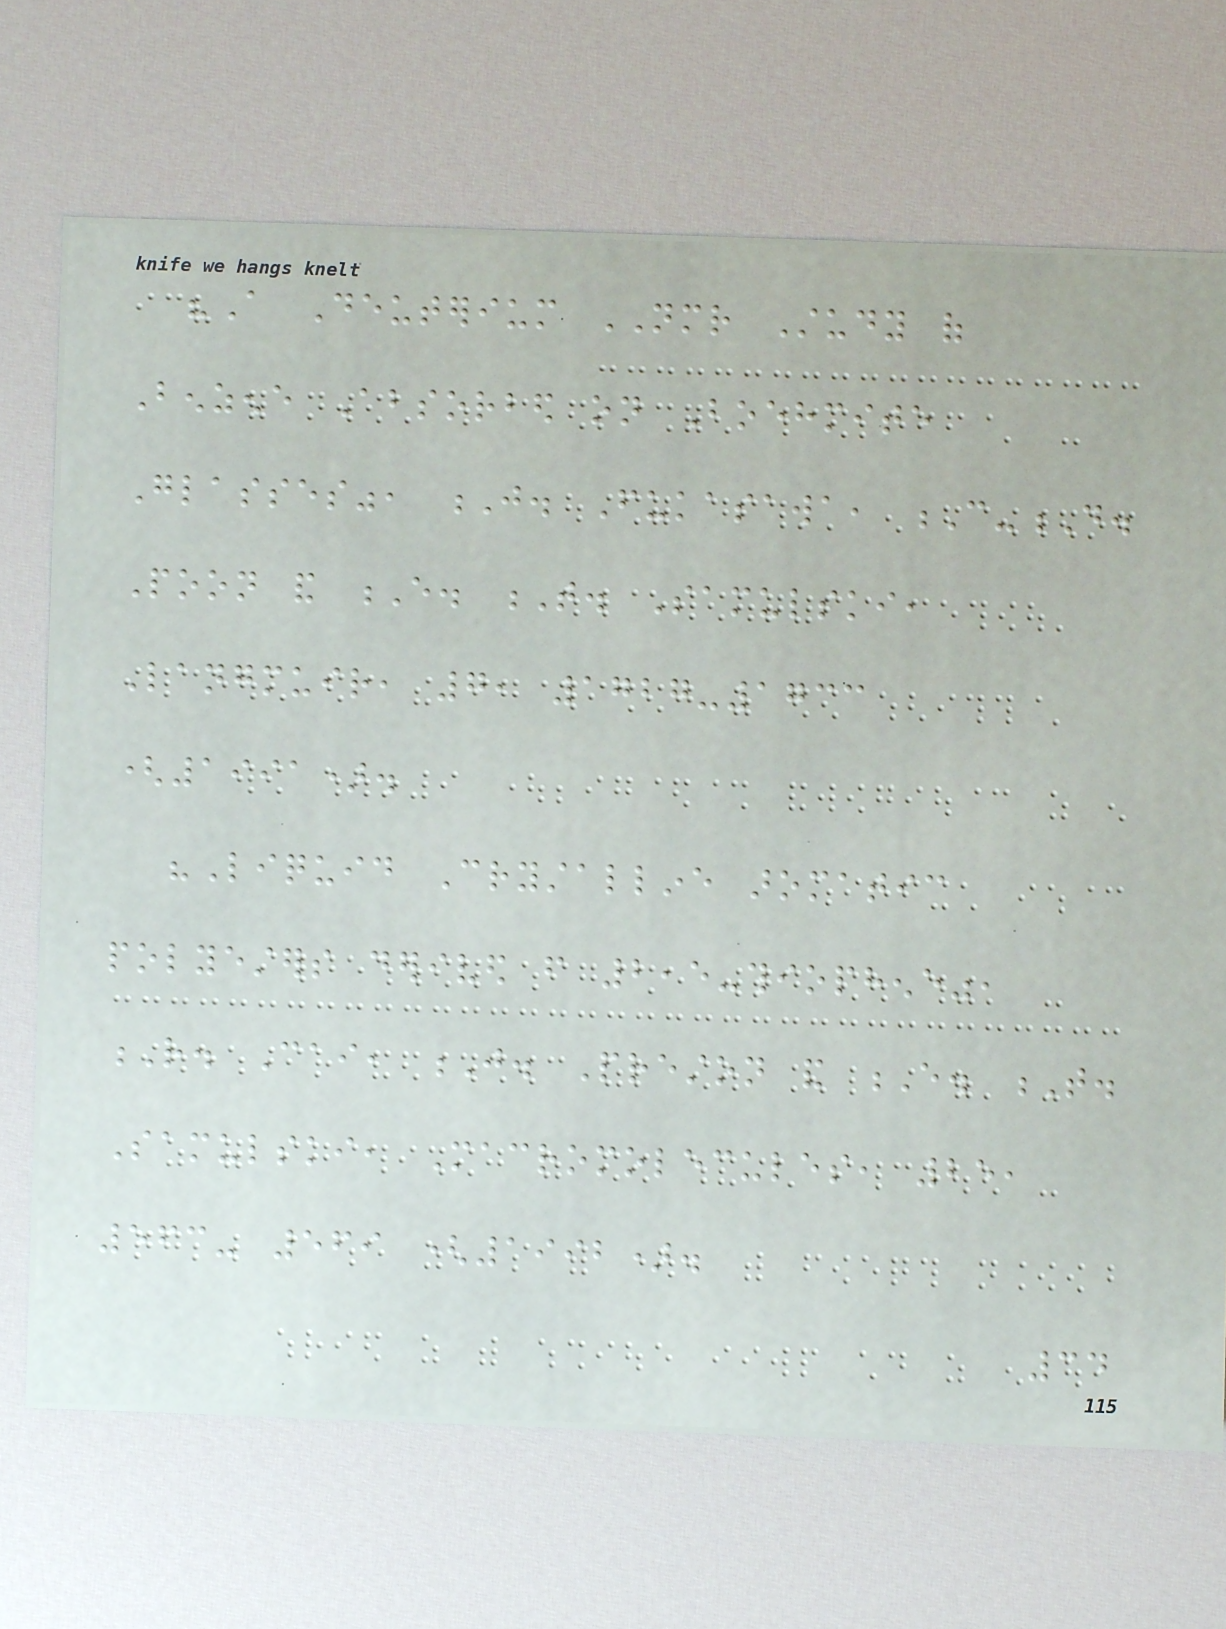"A Deuterium NMR Study of
Benzene Absorbed on Boehmite
Glasses", J. Fukasawa, C-D.
Poon and E. T. Samulski,
Langmuir, 7, 1727-1733
(1991).
"Liquid Crystalline aromatic
polyesters derived from 2,5-thiophene",
R. Cai, J. Preston and E. T.
Samulski, Macromolecules, 25,
563- 569 (1992).
34
